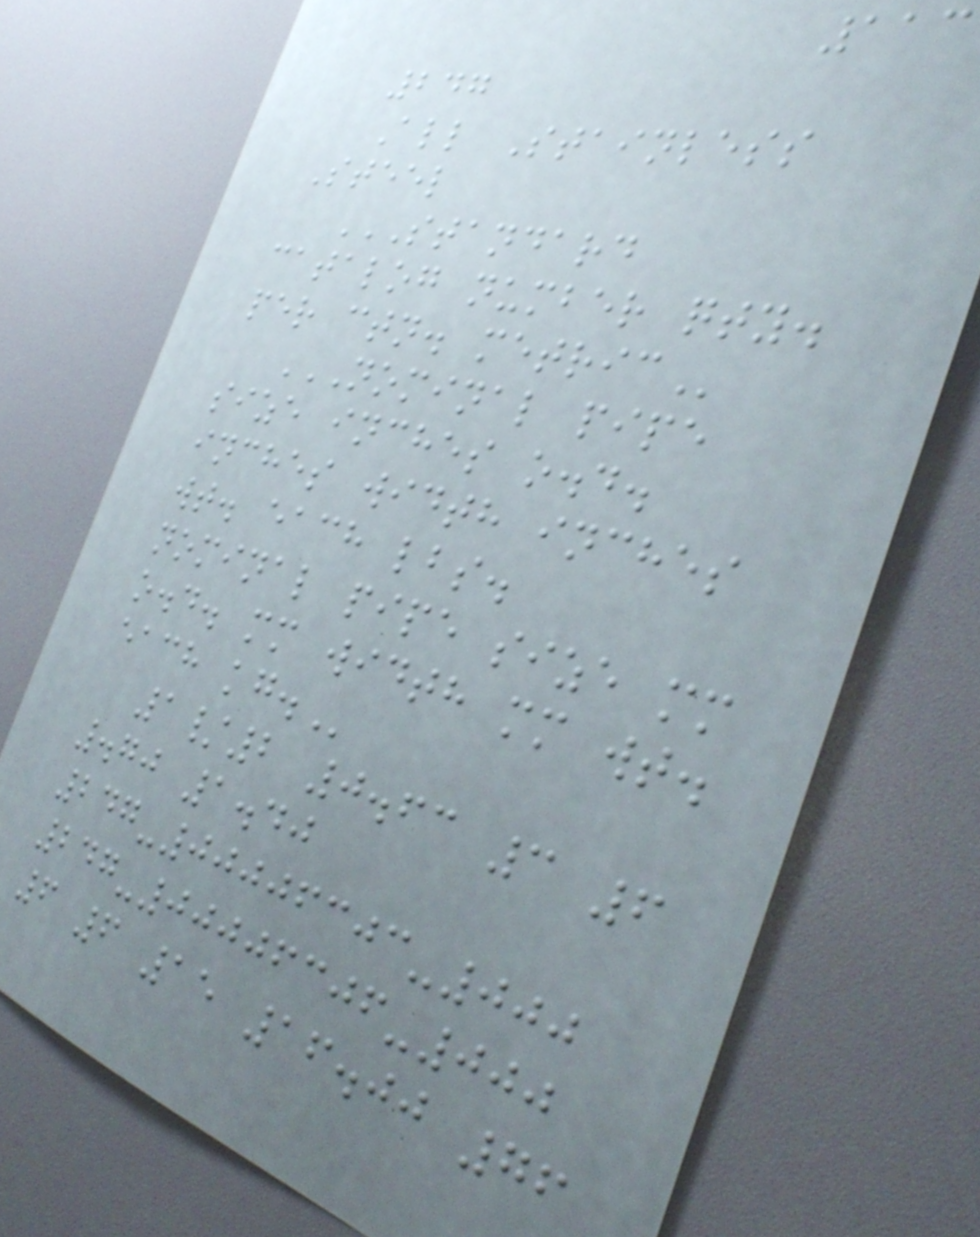113
247
All Stainless
Steel
STANDARD
CATALOG NUMBER QTY.
PER CTN. METRIC
NOMINAL PIPE
SIZE INCHES O.D.
INCHES WIDTH INCHES
WT. EACH LBS.
NOMINAL PIPE SIZE MM
O.D. MM WIDTH MM WT.
EACH KG.
1/2 0.63 3 6
.70 1.40
247-00006303-000
247-00006306-000
6 6 15 16.00 76
